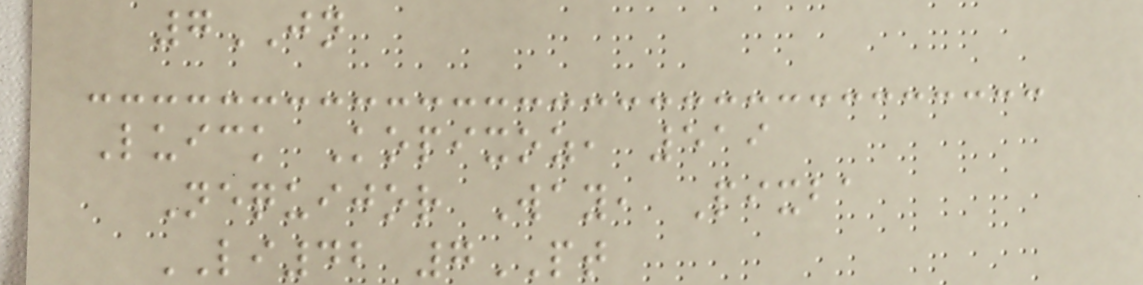7JN
Luick Kopixoz, 519
Nequijor Way, Pixba
LI42 7PT
